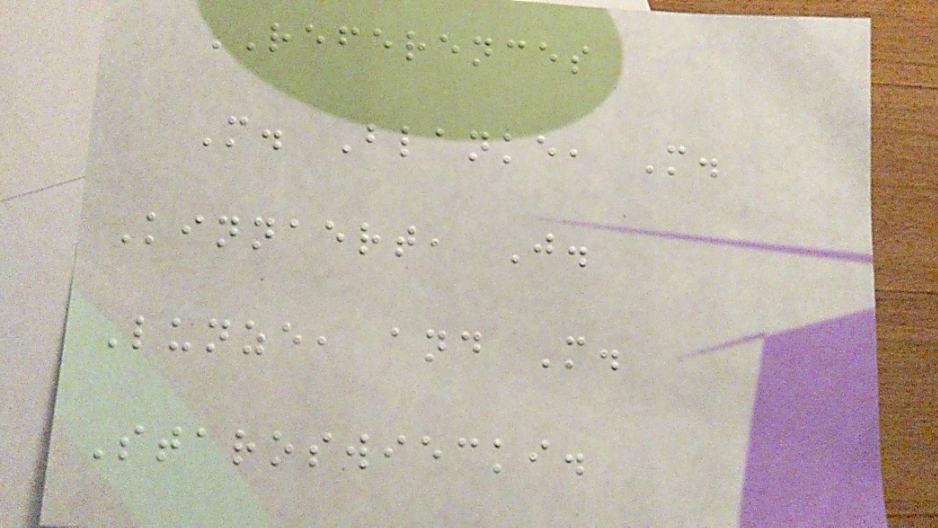REFERENCES
M. Blanke, M.
Kinnaert, J.
Lunze, and M.
Staroswiecki.
